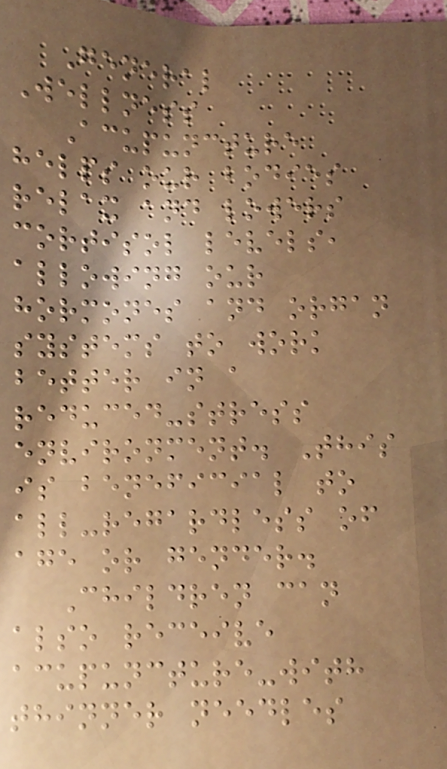General
Wellness
Acupuncture
helps our bodies
relax and lowers
cortisol levels,
allowing our
hormones and organ
systems to work
better in a
reduced-stress
environment. This
is beneficial to
all-regardless of
age or gender.
Children can
also receive
acupuncture-with
thinner needles
